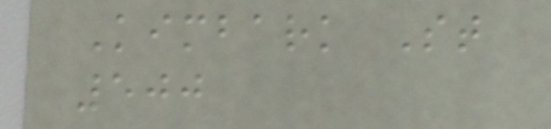Kimbark St
500
